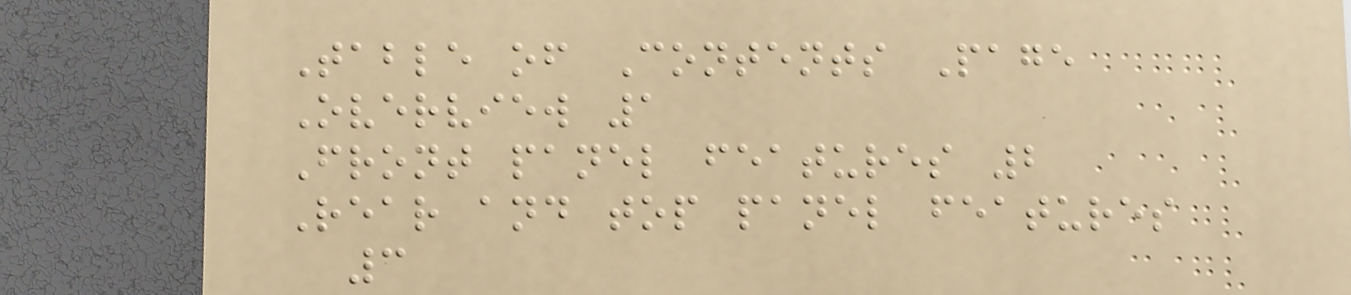Table of Contents Page
Overview 1
Front panel features 2
Rear and top panel features
3
